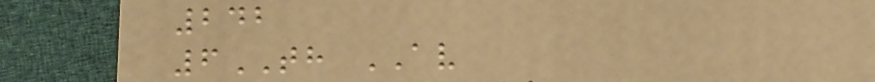242
6TH AV
